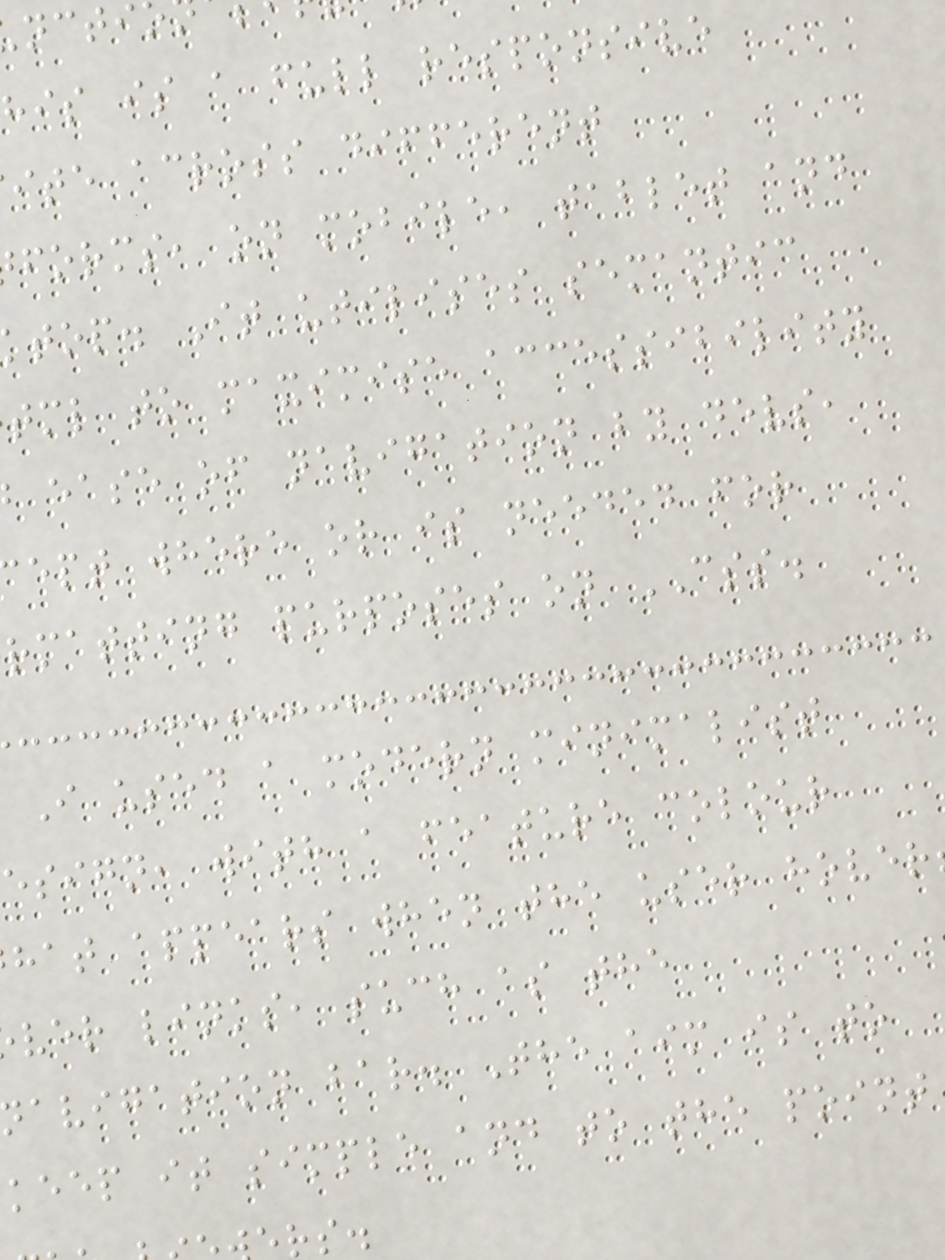his is a full responsive
ite across different
forms, on mobile, tablet and
top. It utilises semantic
tml to maximise accessibility
ease of navigation by devs,
ept where or is needed for
rmatting purposes on CSS.
I used a modern minimalist
esign, with a feature colour
hat appears when the user hover
ver links, such as the
avigation bar. The aim is to
keep it simple and to the point
